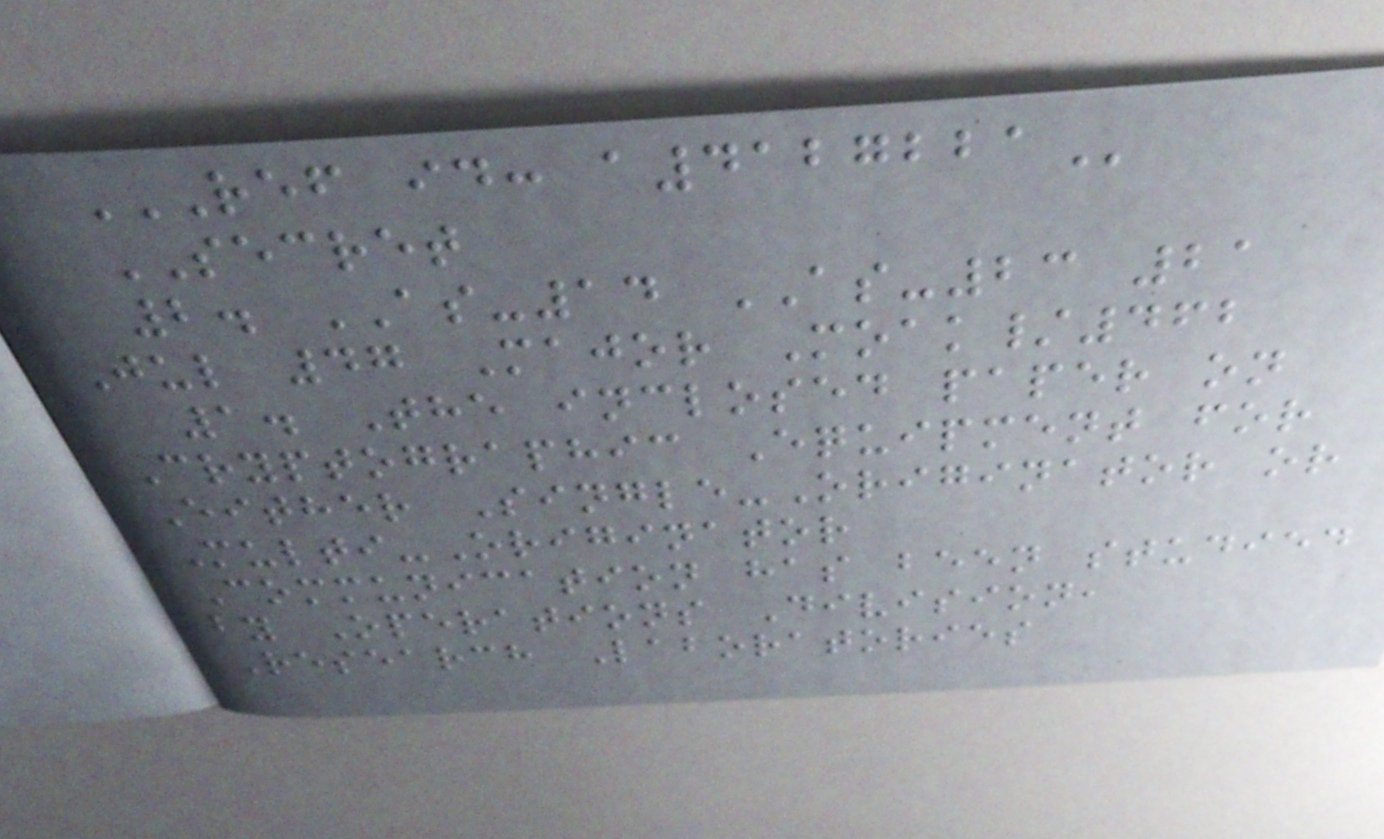REF ID: A4127221
SECRET
2. AS-14 AS-23 21
Jul 47 Major Moak/462
1. The inclosed paper on
Cryptographic Equipment for
Either Single-Originator or
Multi-Originator
Communication has been studied
by Operations Division,
Research Laboratories
